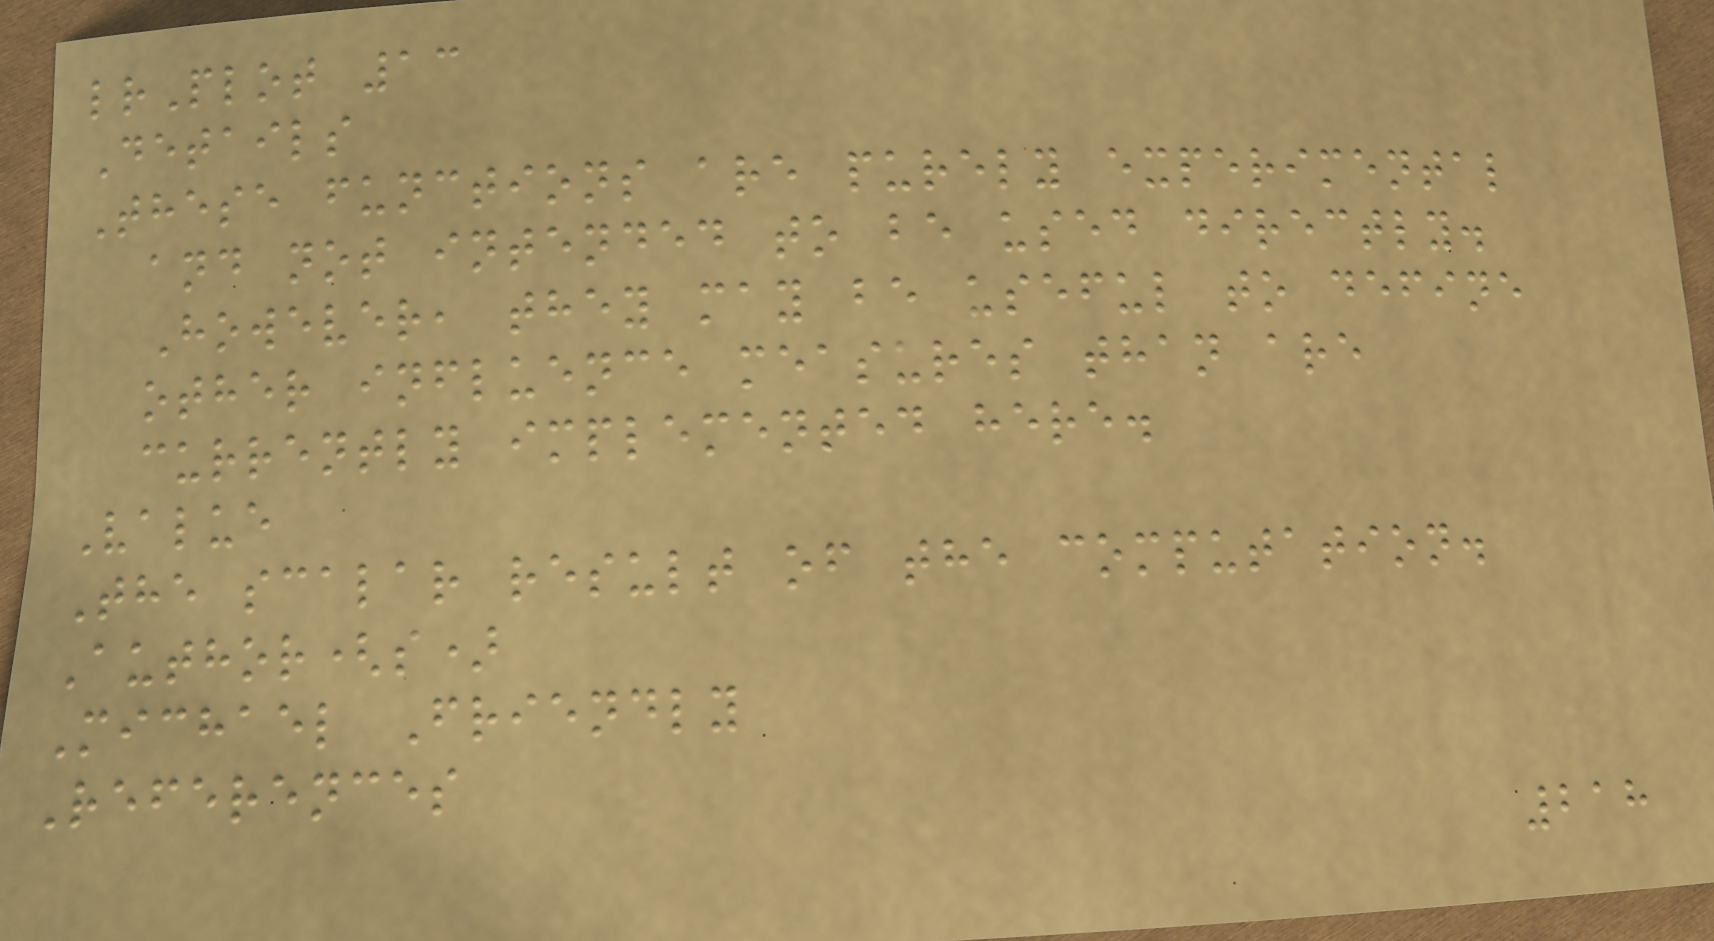lrPlot 13
Details
These functions are purely experimental
and not intended to be used directly.
However, they may be useful to define
other influence measures than are
currently implemented here.
Value
The scalar result of the computation.
Author(s)
Michael Friendly
References
218
